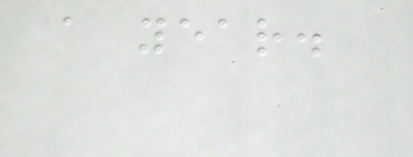a year.
